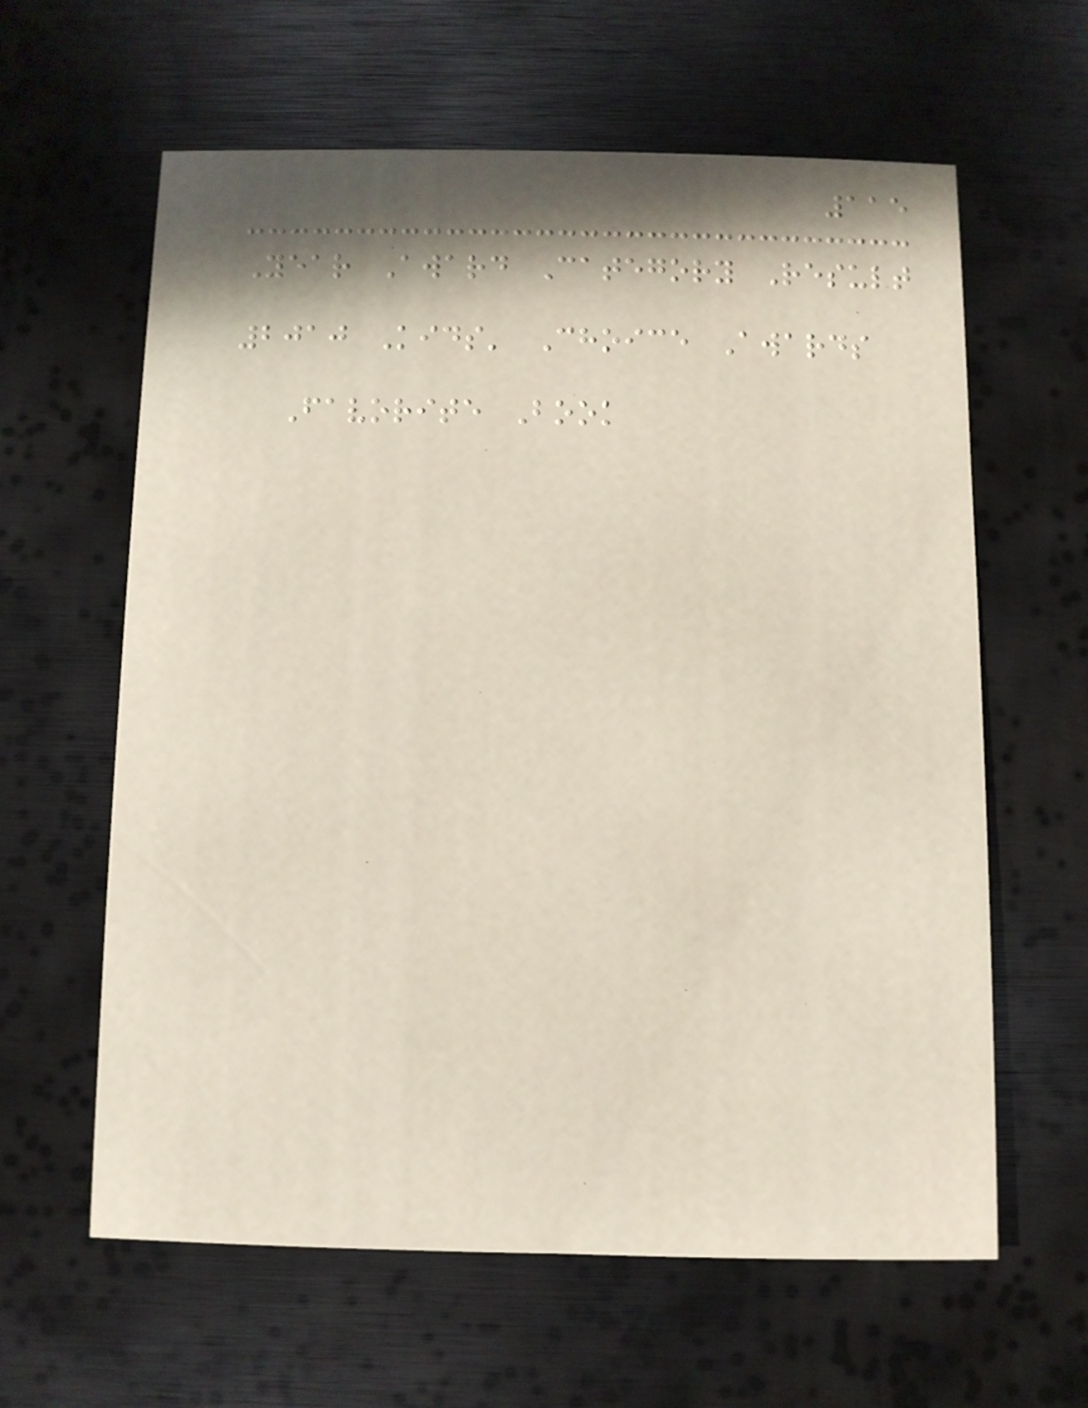115
Year Award Category Result
2010 Kids' Choice Awards
Favorite Book
